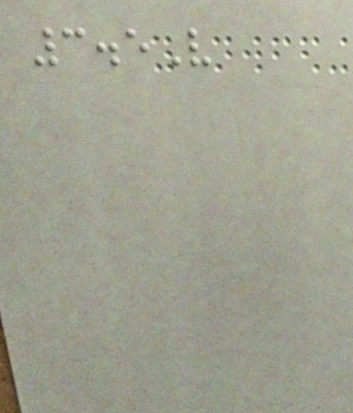3.5V
